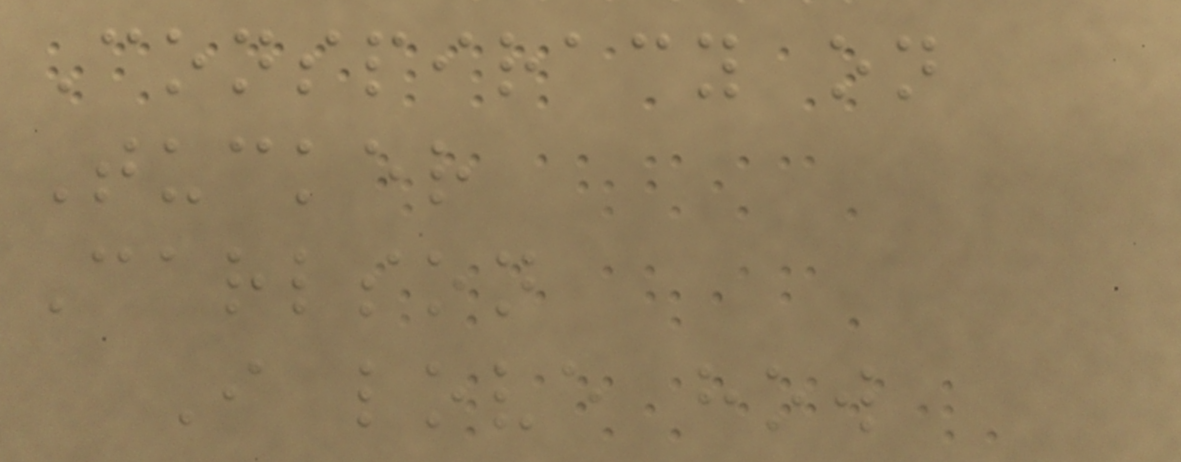Conspiracy on
Tucker
Carlson
I love how
